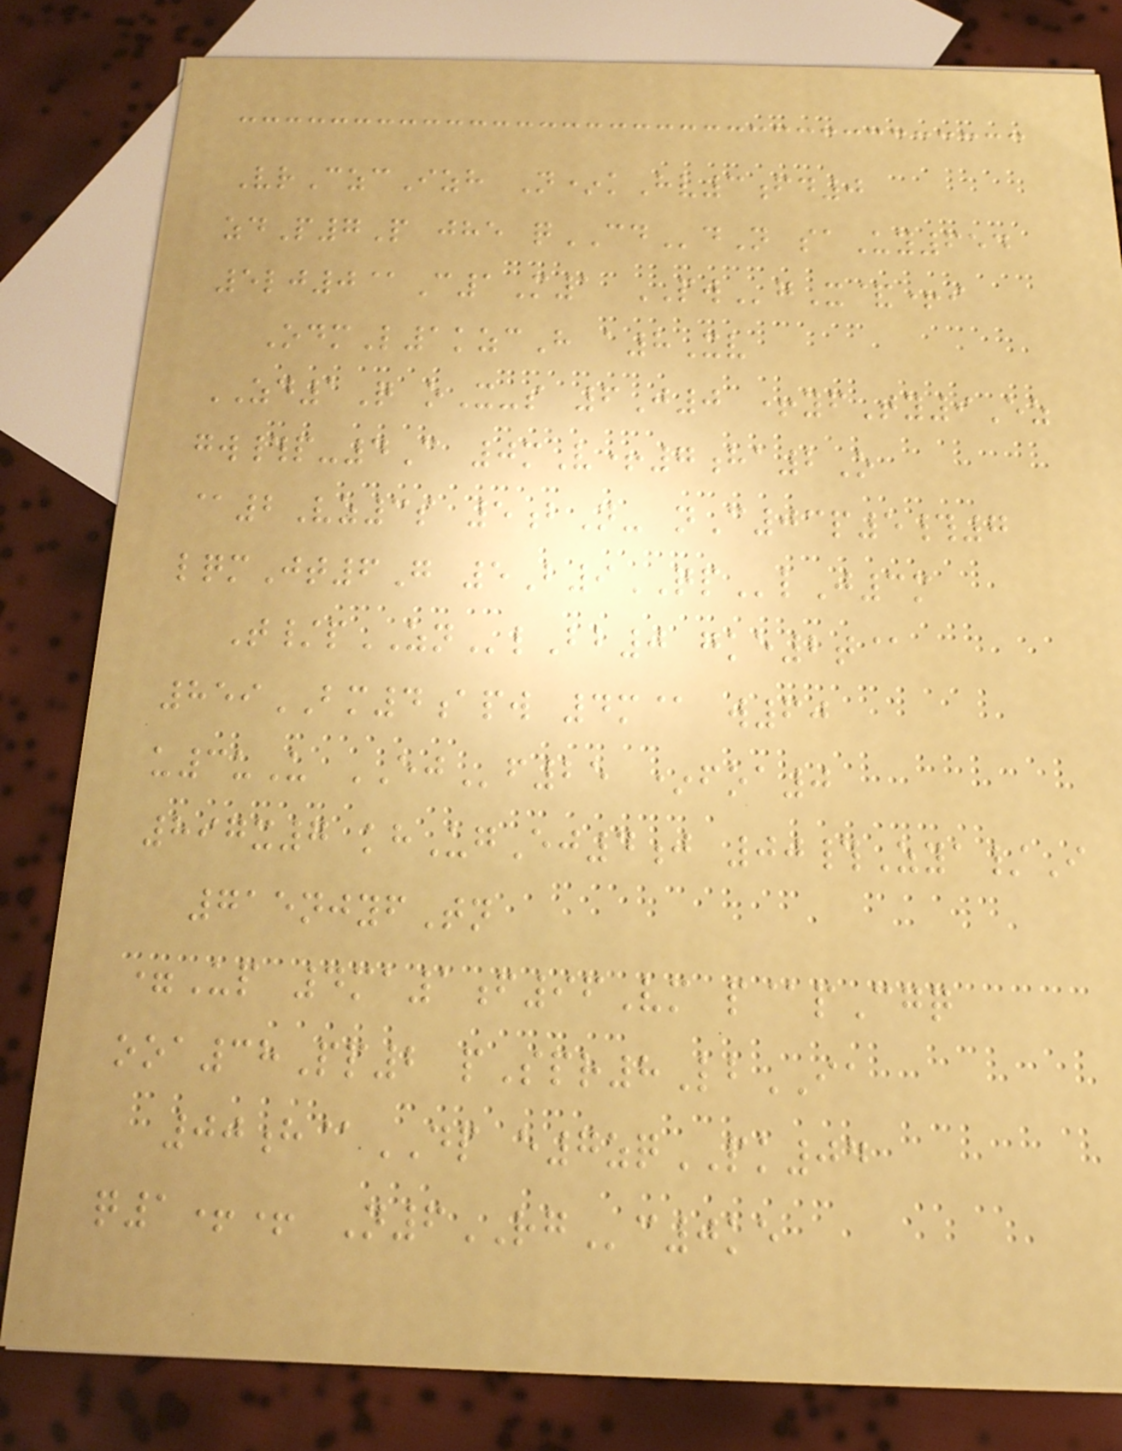VrCzcIzh N*kHv3fd0
zdP7P jhe qCDdN saUy654
5lj0@C1M1 PWgX&+i
OdmL1kzcH a8Xv
ZD1Q oX-s 6J0 +yfTy9Ez
gw#p-4C 0mV+7ha2O
@2Vz3s 5bN- nC03p5#7
lqmJt6G 5B9QPlJ3m
T/pZNlBb0 gke2t@
859BM4apw 4m@ w60
u3uU EJf25 *foa0
897x7 khUgEj4j 00#Zya/I
715njyfTn
=Up 4ma1f96Vm p@pCgq
ooa38Pp2 pSpr8LbIA
00h@DP e7zqPK04
q1++ N6RGc0ke
